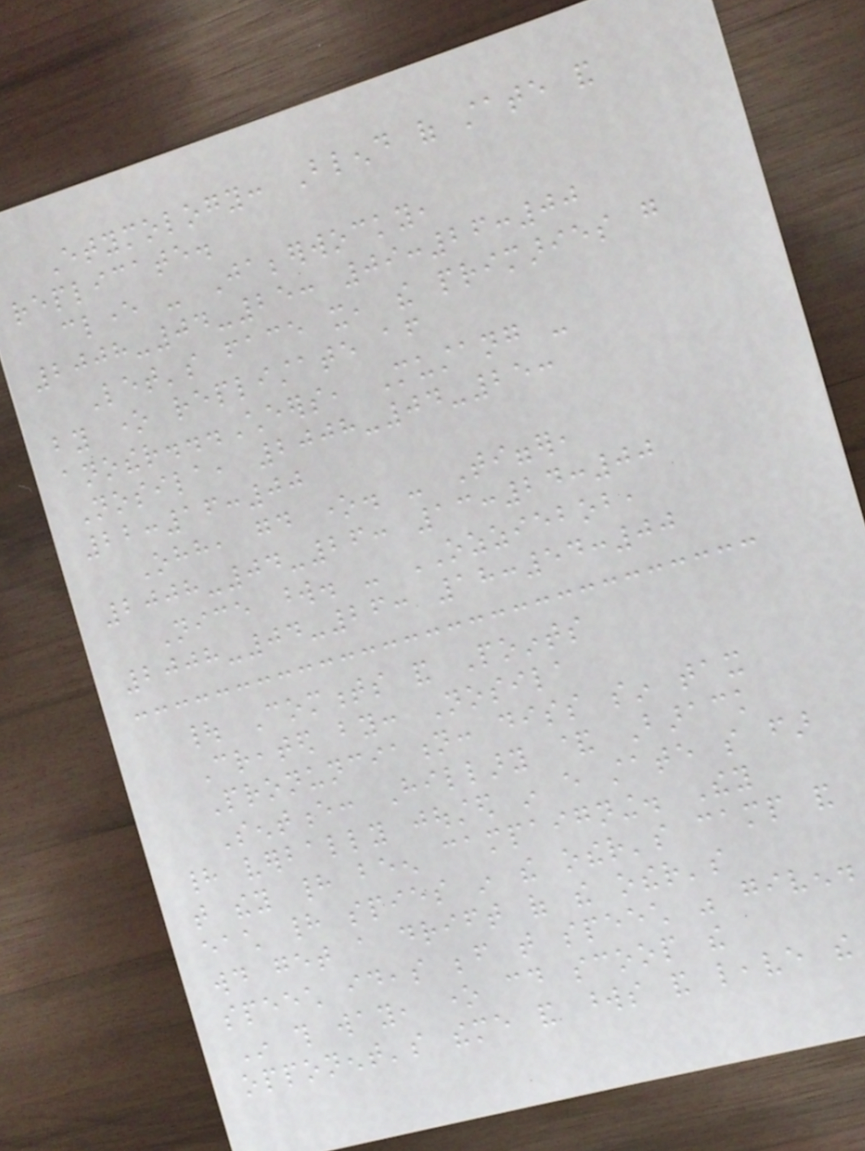Etymology: Blend of state and
replicate.
clever - Jabberwocky,
2008-04-25: 09:26:00
Let's face it, the primaries go
by one replistate after
another...Cheers, Mustang -
Nosila, 2008-04-25:
22:16:00
Ohh, good one. - Tigger,
2008-04-26: 13:24:00
Nice word. - OZZIEBOB,
2008-04-26: 18:54:00
| Comments and Points
Created by: Nosila
Pronunciation: diss sin tax
Sentence: Hillary & Barack
had verbally jousted in every state so far
that they had been campaigning. They
each had spies in the other's camp and
would get a drift of the other's
speech ideas before that speech was given.
In this way, one could scoop the
opponent's theme and words and leave the
